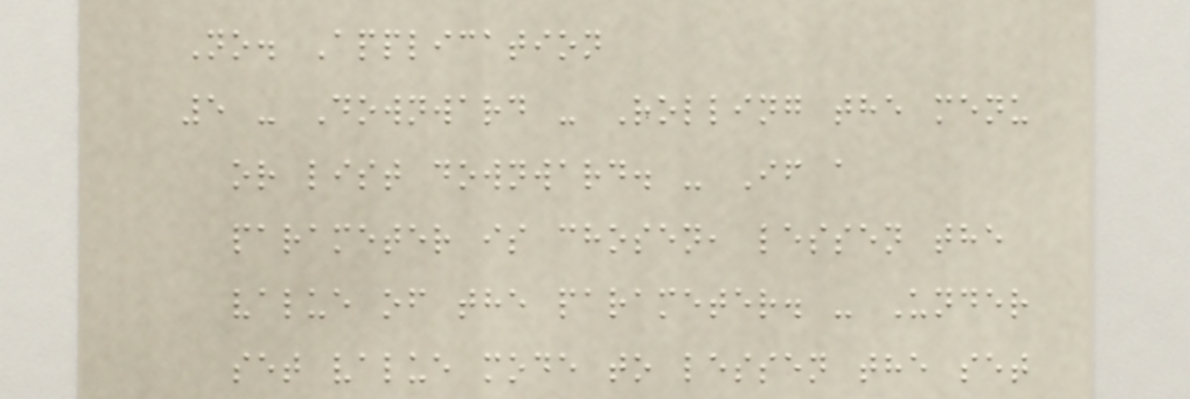No. Application
5 - Downward - Rolling the menu
or list downward. - If a
parameter is chosen, lessen the
value of the parameter. - Under
set value mode to lessen the set
